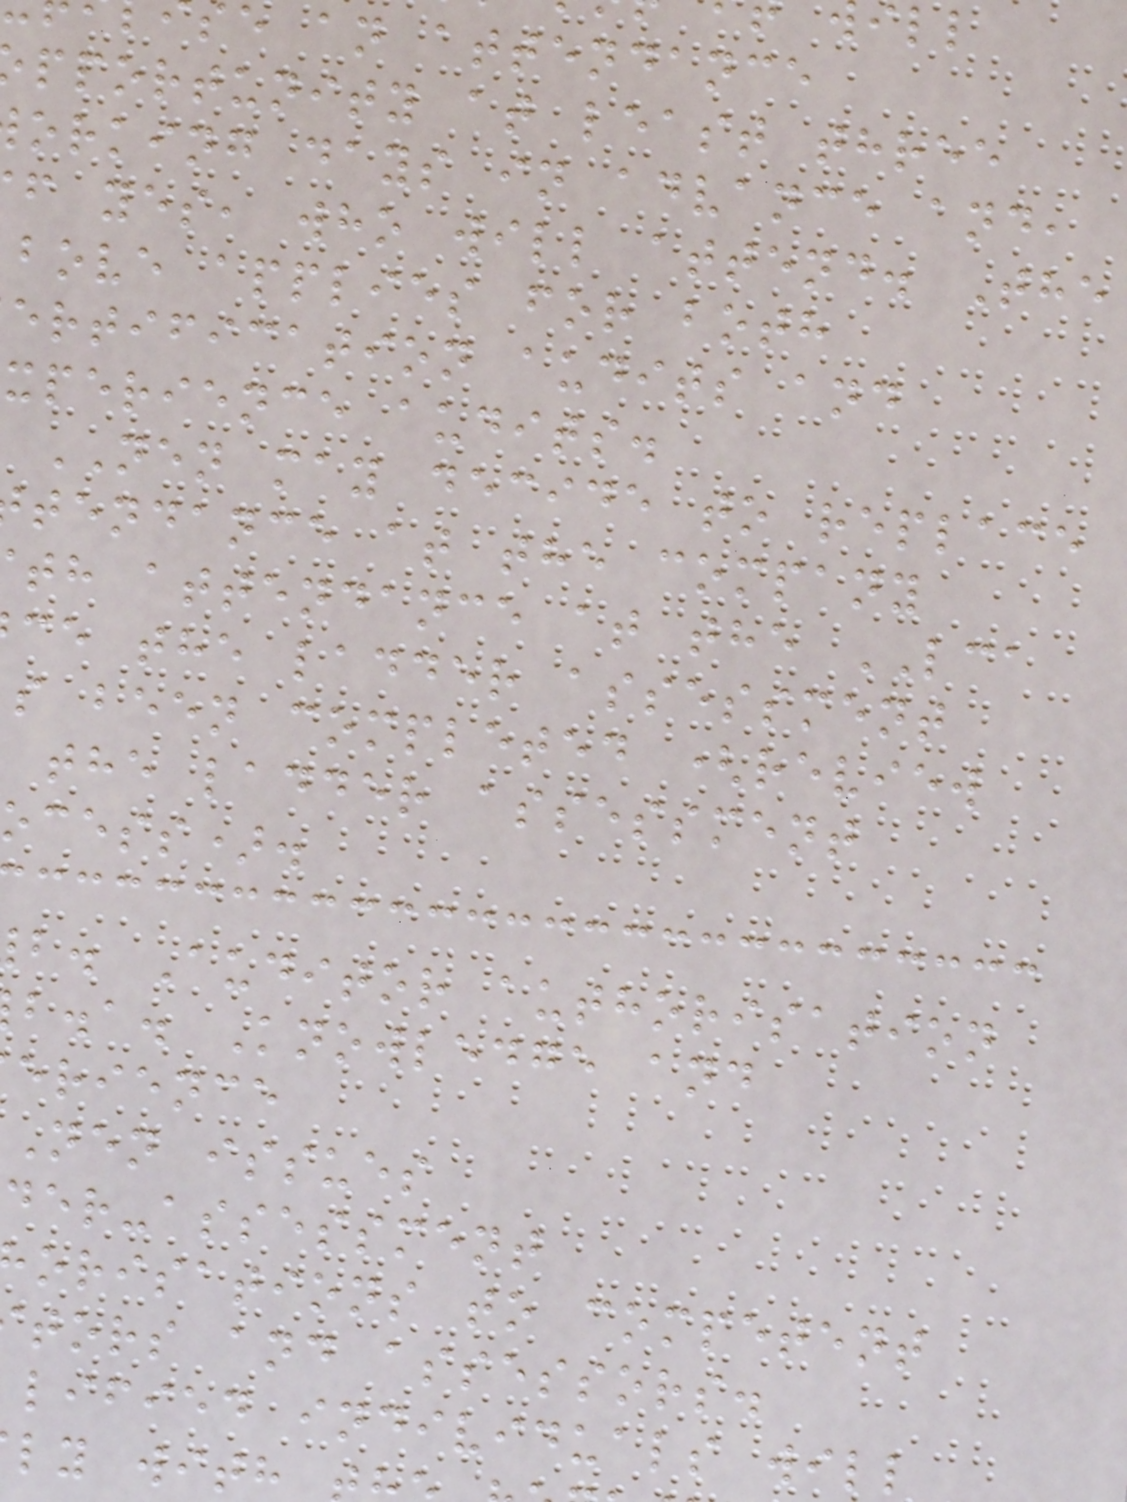e an attendance
pportunity at least three
orking days in advance and,
f yes, who will attend. The
bove applies for both
ertification audits and
xperience audits.
NEN may decide to replace
tendance at the company
th attendance at the LCA
ce the ladder assessment
s been completed (review
the ladder assessment
ocess).
b. Auditor authorisation
b.a. Knowledge and
erience
nen issues
der-assessment
orisations to competent
tors and assessors.
lified individuals will
ly with
